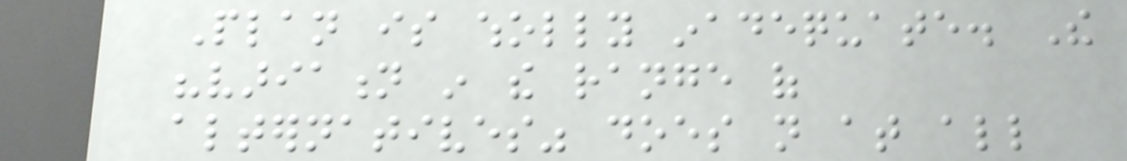Plan is wholly inadequate. The
"variation in the range of
alternatives" does not at all
